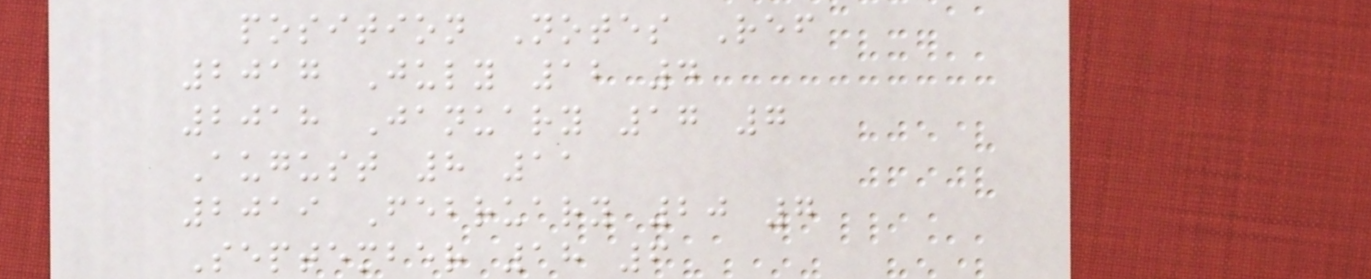position Notes Ref
2017 July 12 4
2018 January 17 7
August 8 11
2019 February 20 7
September 18 6
